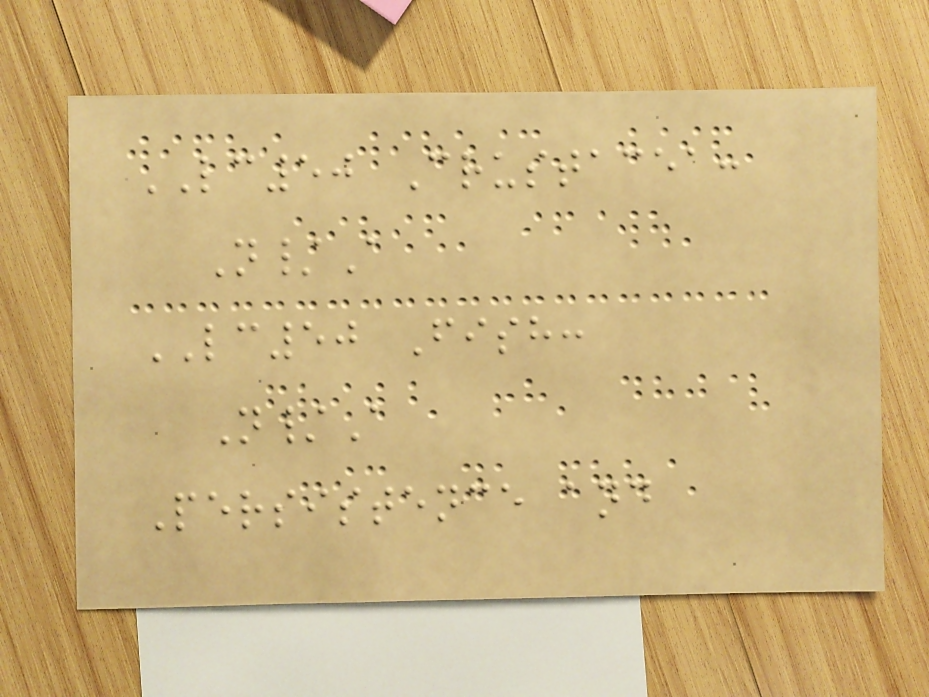LC50 Crustacea:
N/A
LC50 Fish:
N/A
Persistence and
